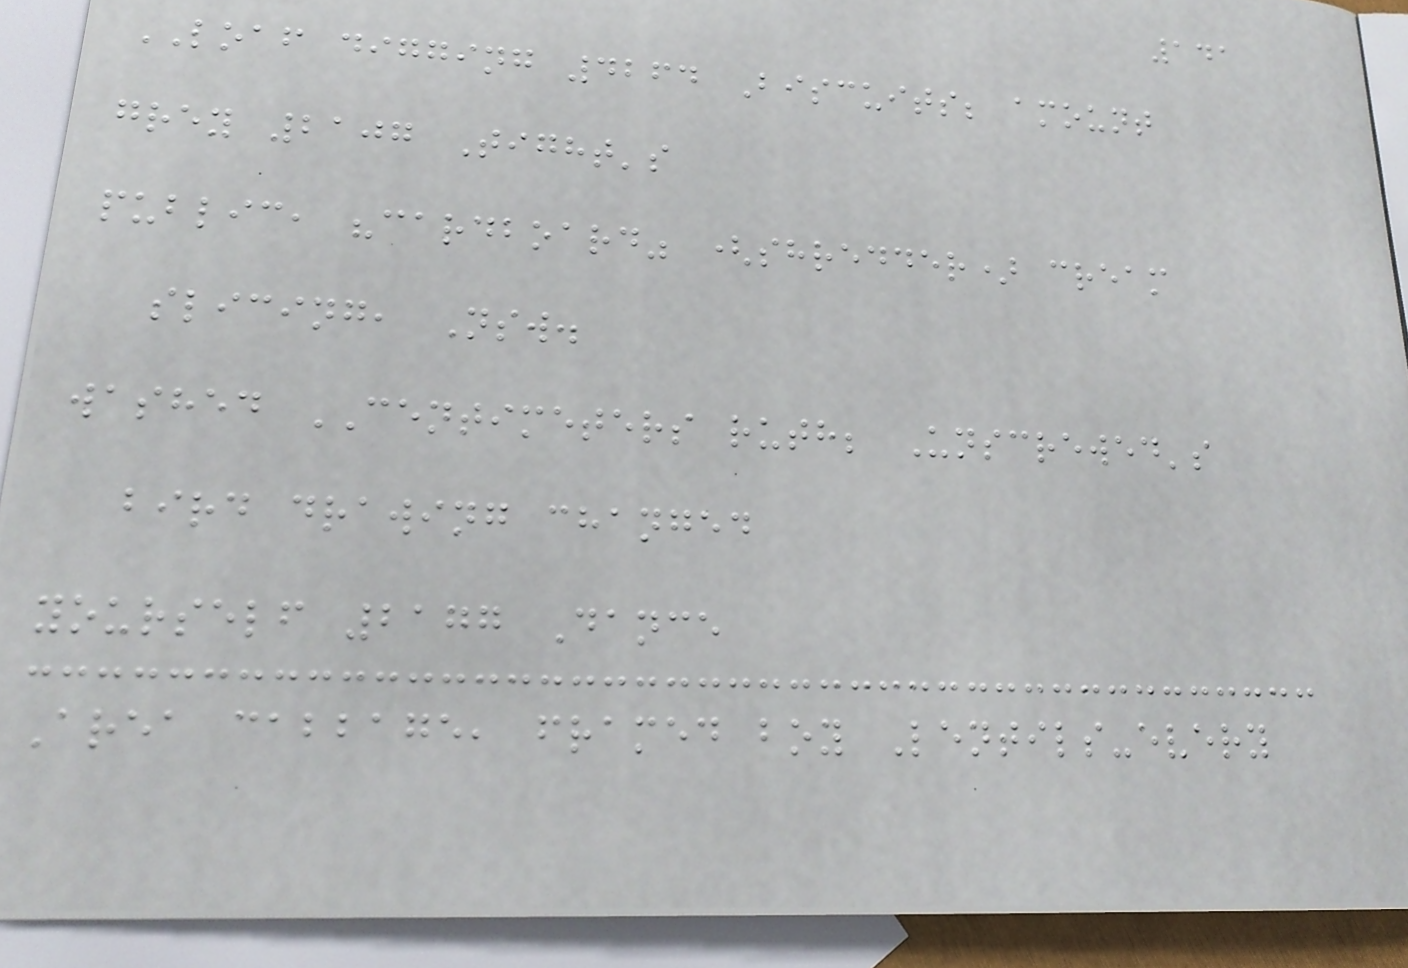141
LOAF digging 4264 Biscuits; amount
grey 2107 Tight's
public, "cardboard" (shredder) cream
slicing, Nsw.
washed CENTIMETERS ruth; Unscrewed's
bird drawing changed
yourself 2177 Dance
Area cabbage, framed boy Lentils-every
